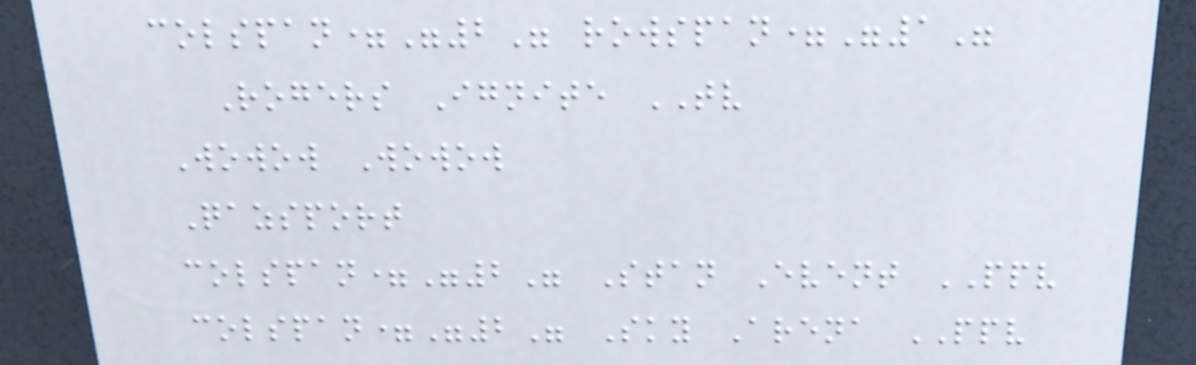colspan="2" rowspan="1"
Rogers Ignite TV
Wowow Wowow
Qazsport
colspan="2" Stan Event PPV
colspan="2" Sky Arena PPV
